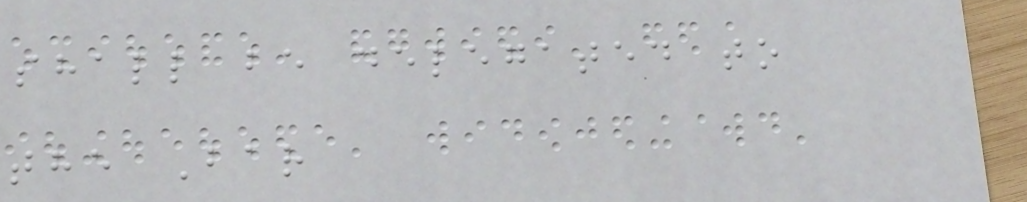shall be delegated to
the Bar
